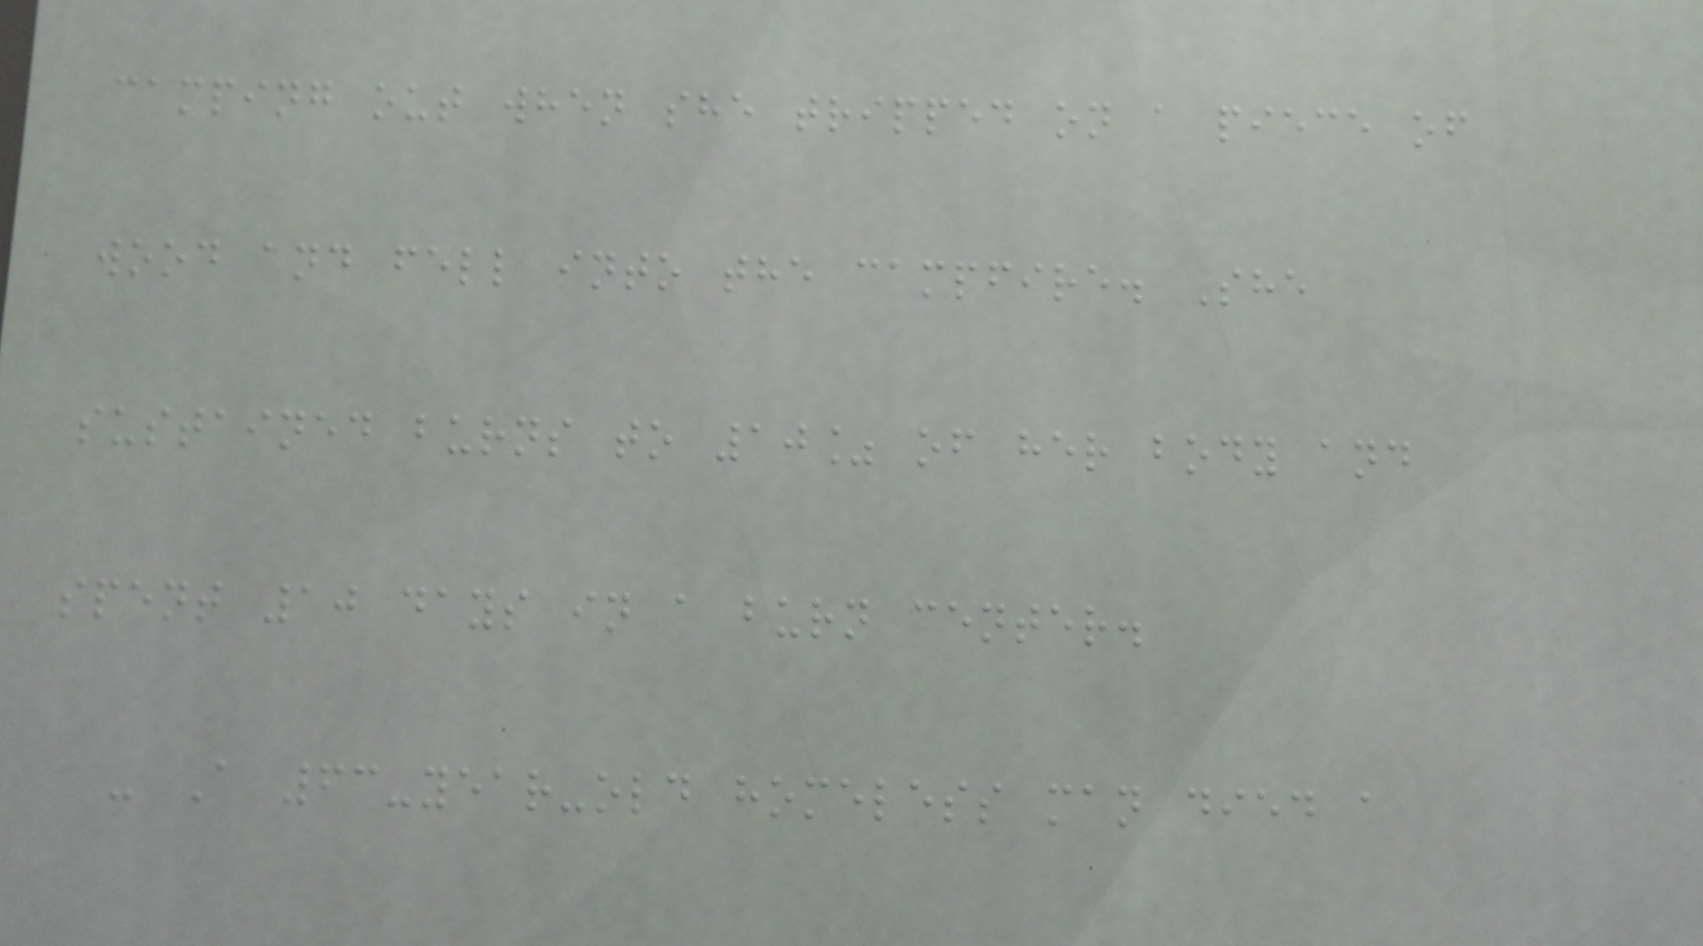camping out when she tripped on a piece of
wood and fell into the campfire. She
sustained burns to 10% of her body and
spent 10 days in a burn center.
- A 63-year-old homeless man died a
